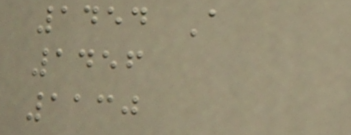1454 A
1456
1130
